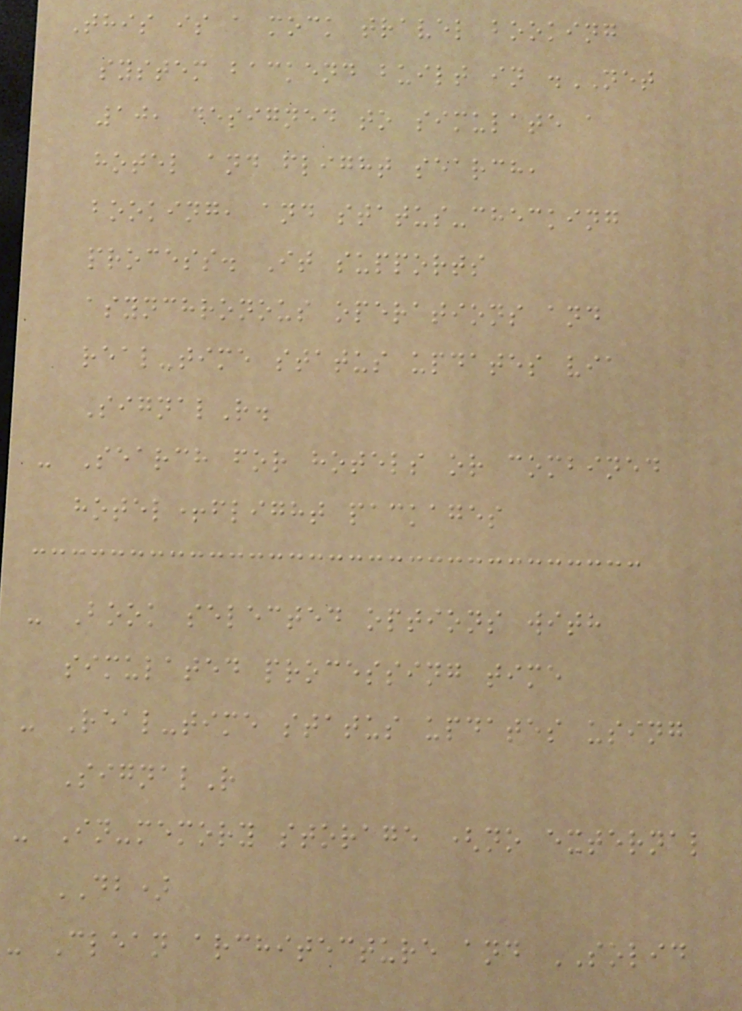This is a mock travel booking
system backend built in .NET
10, designed to simulate a
hotel and flight search,
booking, and status-checking
process. It supports
asynchronous operations and
real-time status updates via
SignalR.
- Search for hotels or combined
hotel+flight packages
- Book selected options with
simulated processing time
- Real-time status updates using
SignalR
- In-memory storage (no external
DB)
- Clean architecture and SOLID
